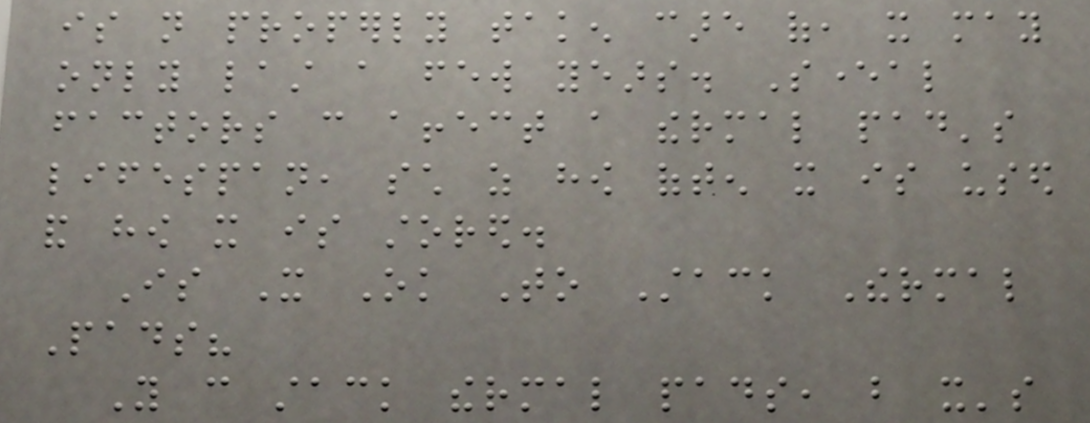is not properly taken care of, it may
only last a few years. Several
factors can affect a thermal pad's
lifespan, such as how often it is used
and how it is stored.
Is It Ok To Stack Thermal
Pads?
You can stack thermal pads, but it's
